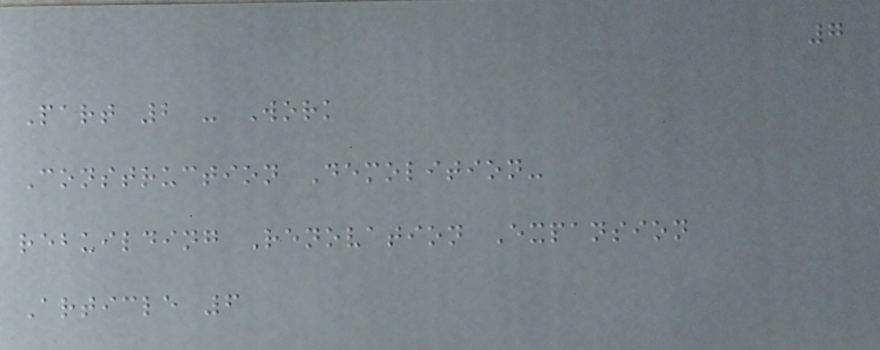7
Part 2 - Work
Construction Demolition-
rebuilding Renovation Expansion
Article 6
